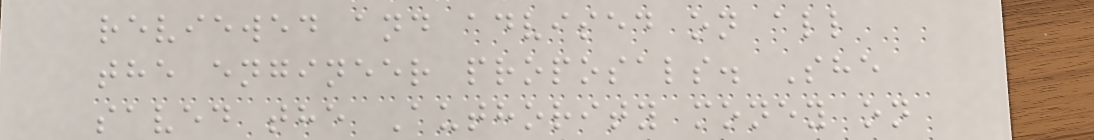reviewed and advised on all
the engineer proposals. She
saved the Authority money on
